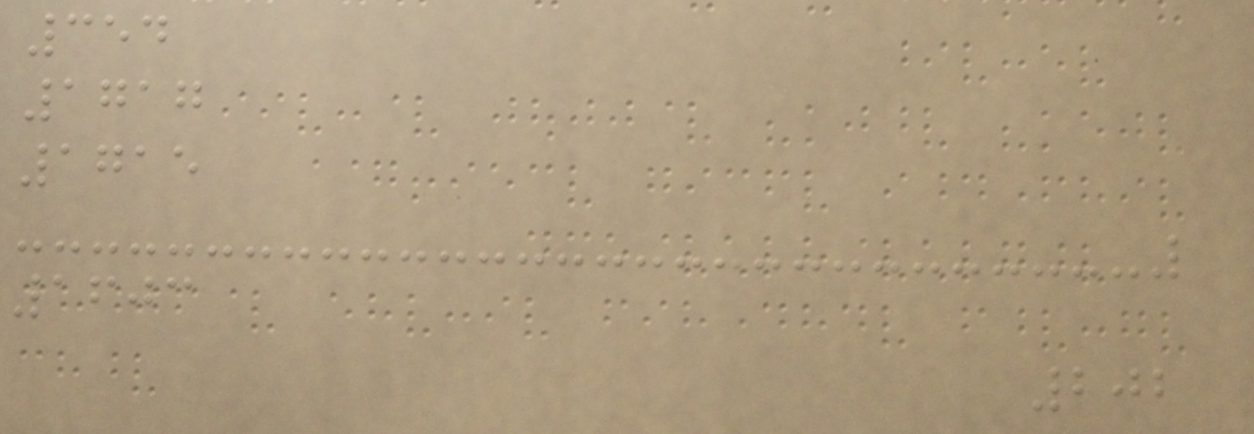354
1717
1715
1603
202
